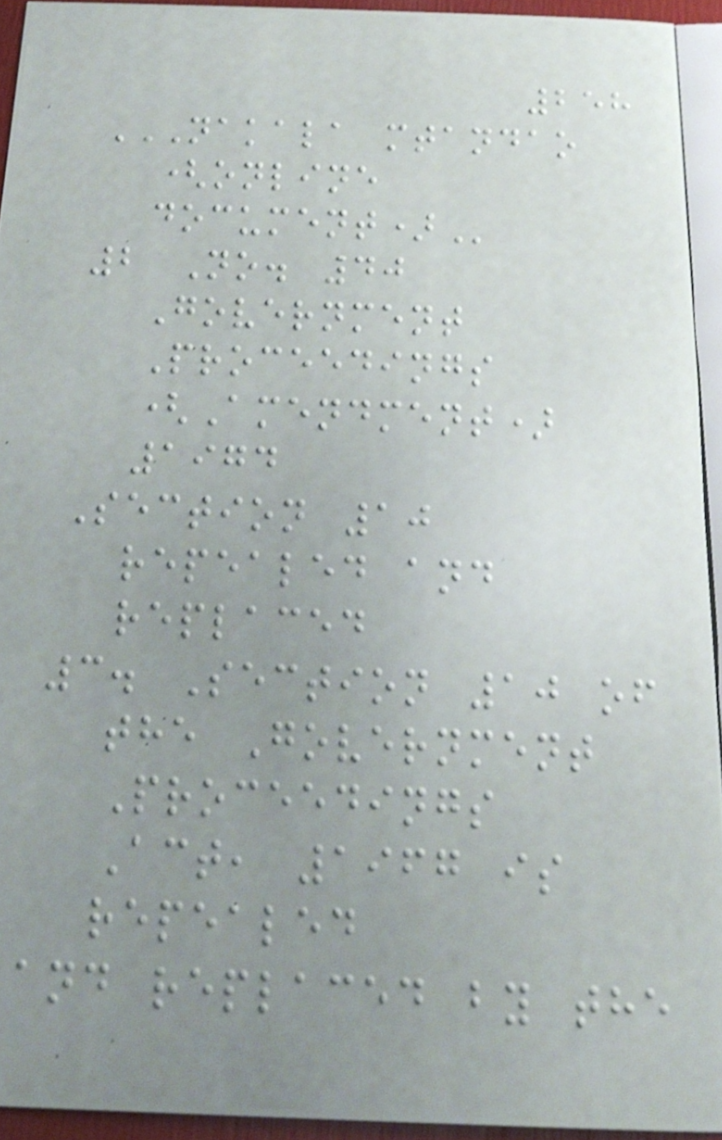258
NAKALA MTANDAO
(ONLINE
DOCUMENT)
2 No. 40
Government
Proceedings
(Amendment)
1974
Section 10
repealed and
replaced
3. Section 10 of
the Government
Proceedings
Act, 1967 is
repealed
and replaced by the
